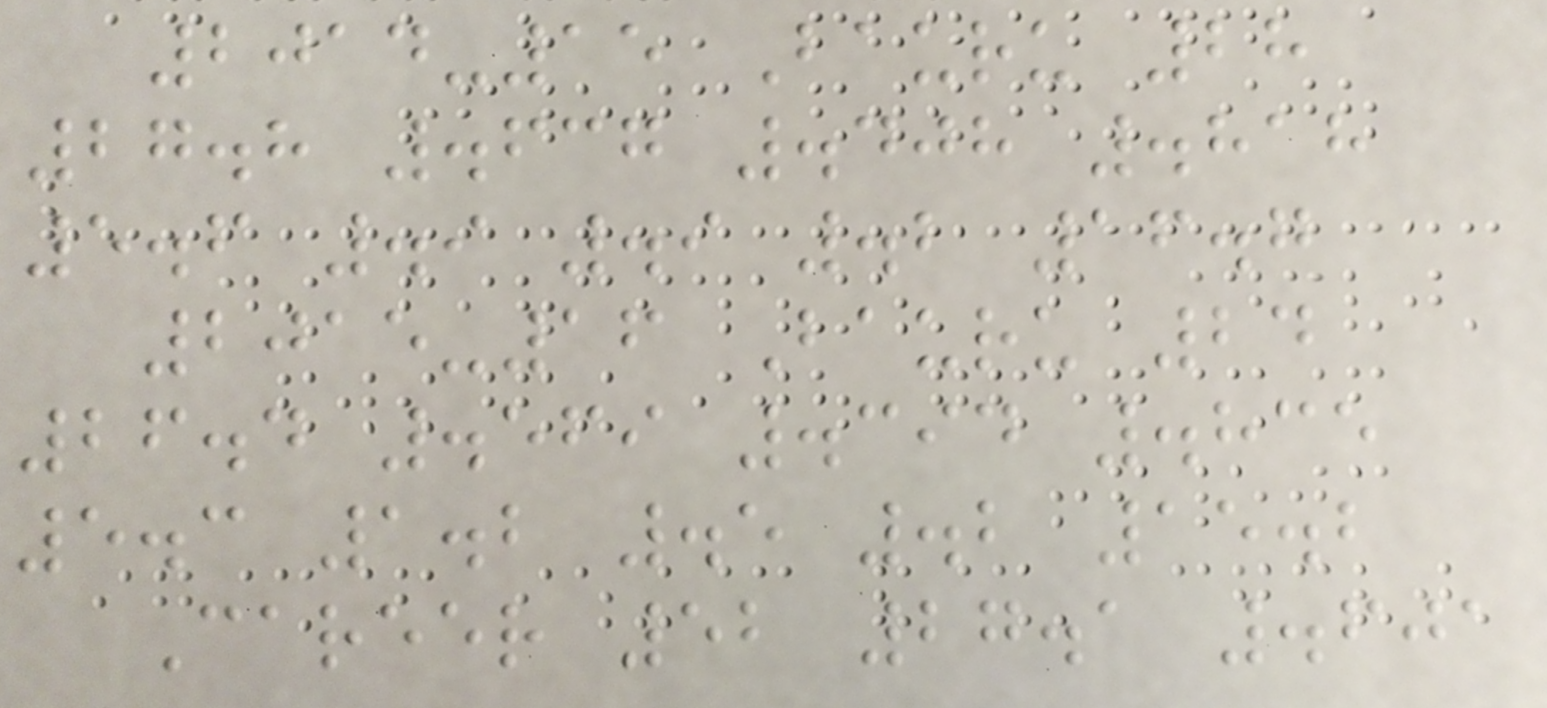2014-15 Bauru 28
27.8 .637 .408 .818
5.6 .9 .9 .2 16.7
2015-16 Bauru 24
26.4 .569 .394 .835
5.3 1.2 .5 .2 15.2
Career 52 27.1 .601
